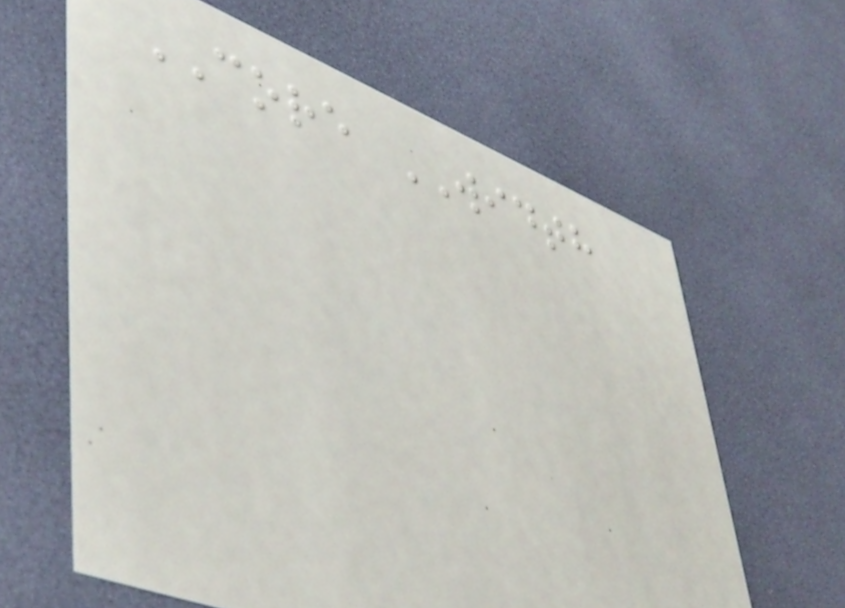CORE WIDTH
